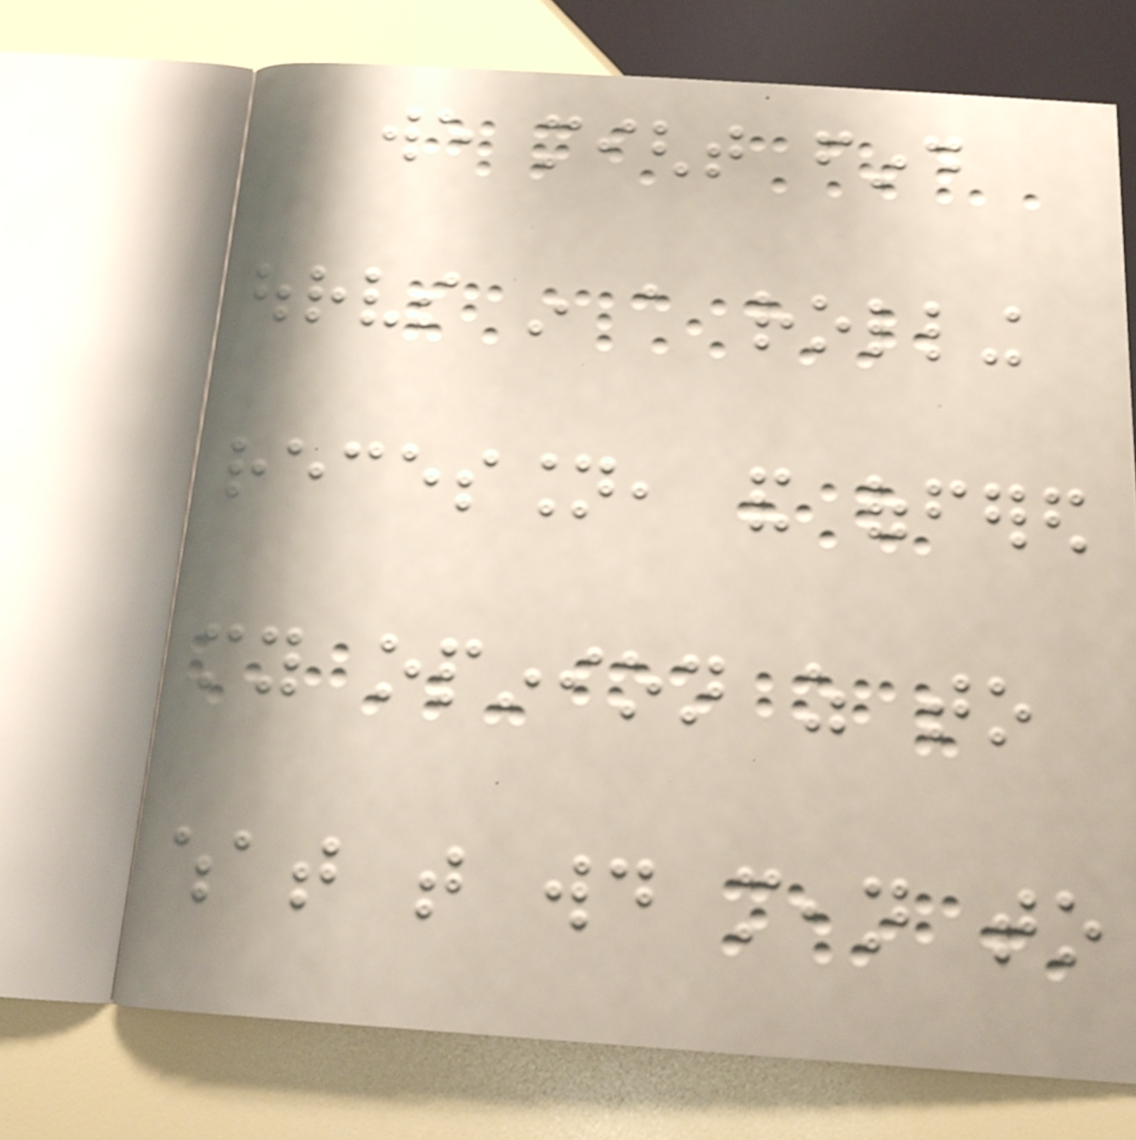we might find
ourselves in a rolling
recession, and offered
my opinion as to
what that would mean to
